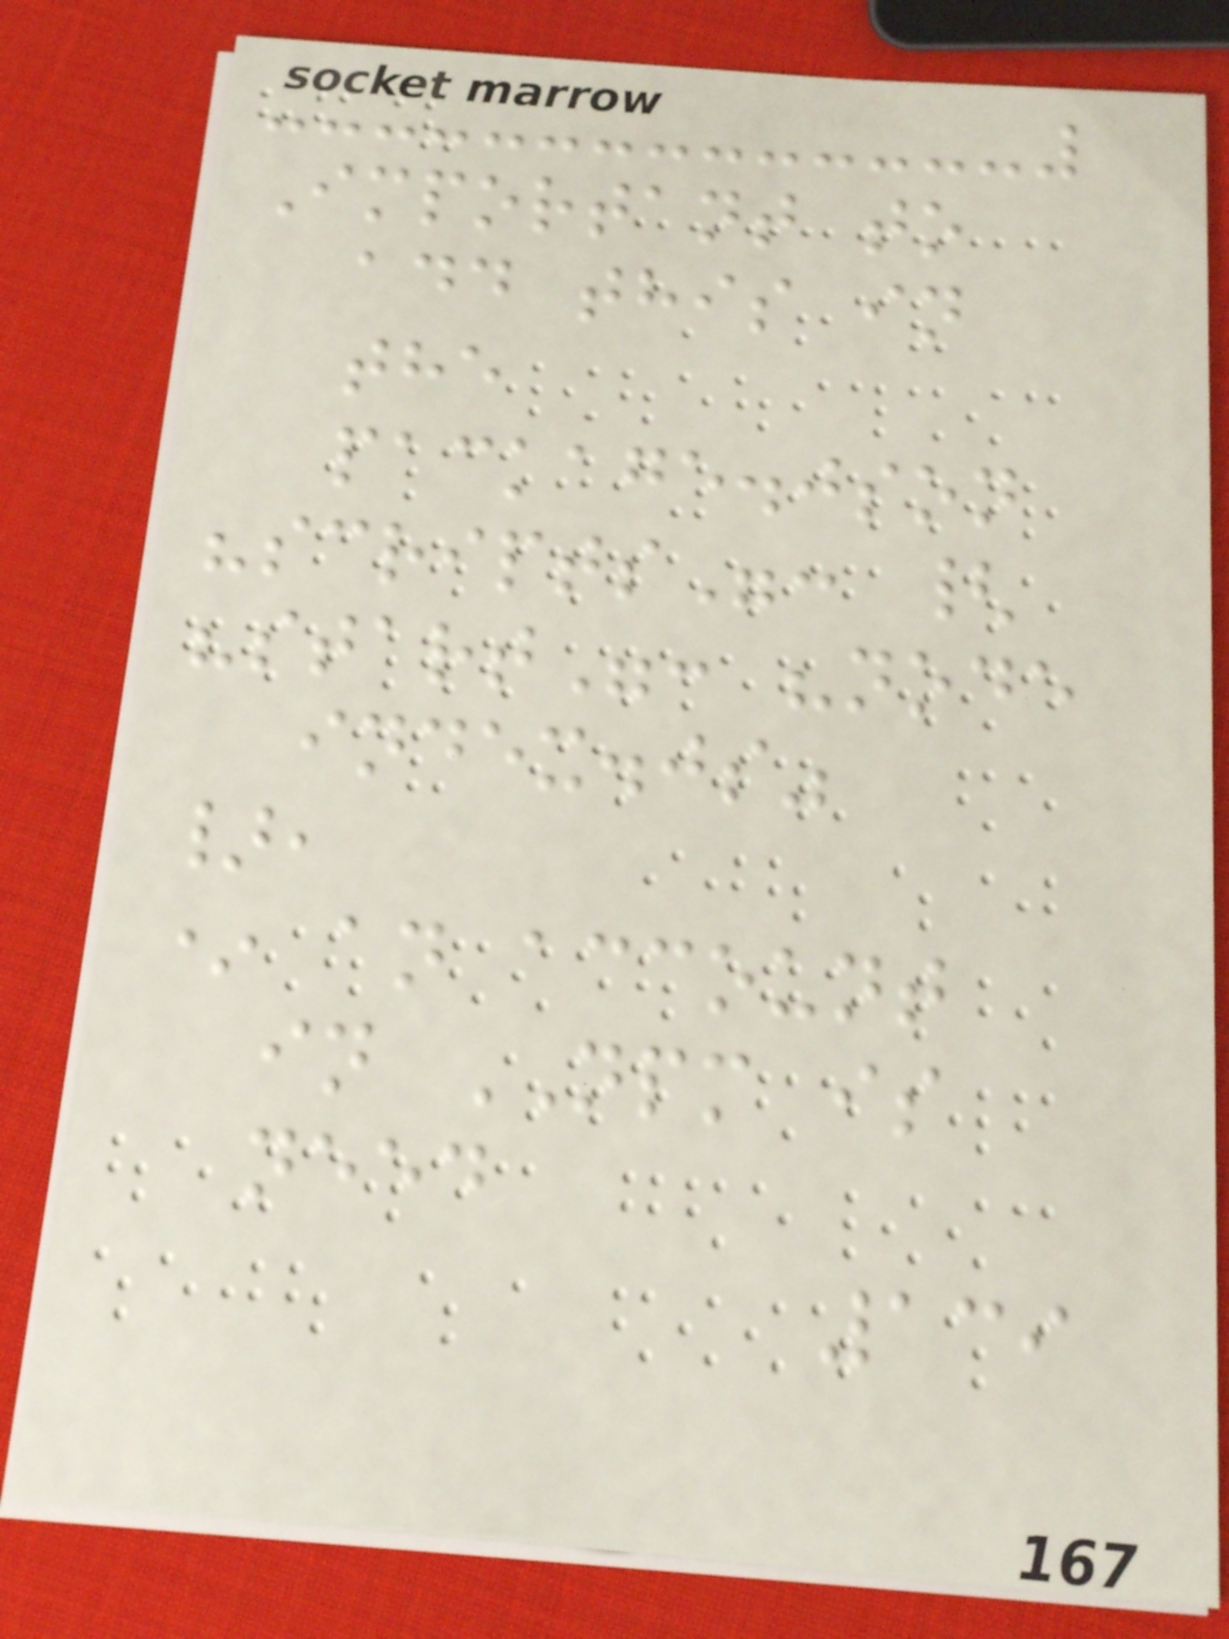Important to
add this in
the
package.json
"scripts": {
"start": "node
index.js"
},
* an account
in NPM is
need
139
